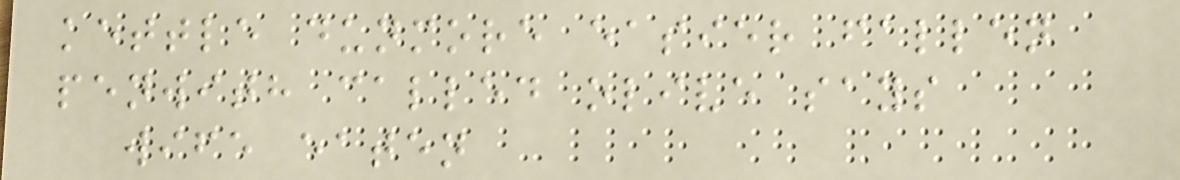kettle dunmore easier fallen
penwith called olive says
wife eaten
